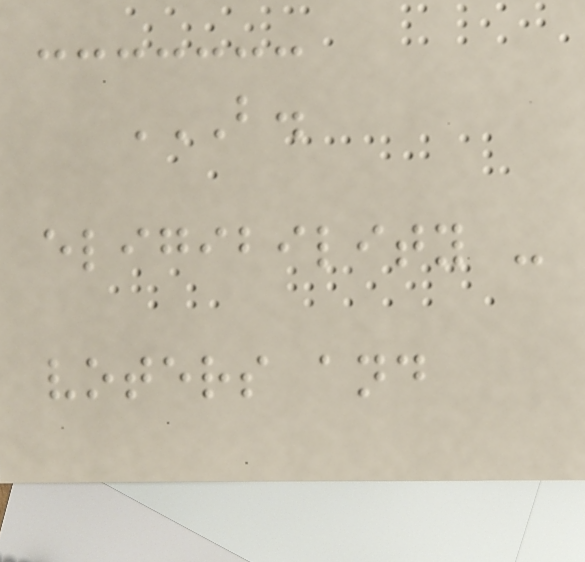B.
ELIGIBILITY -
VOTERS AND
